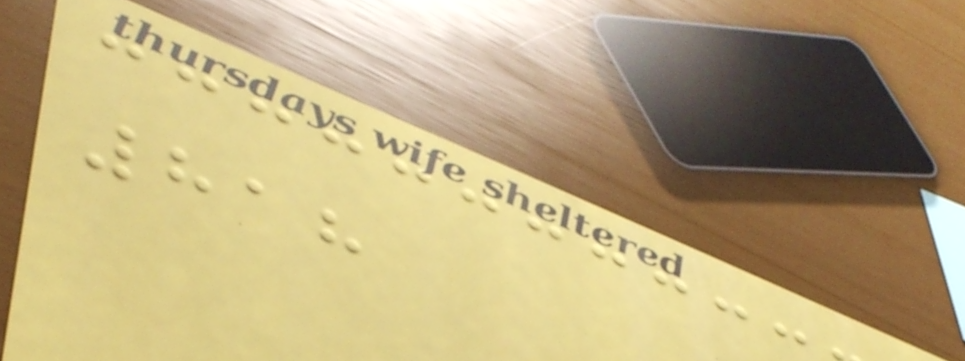818
